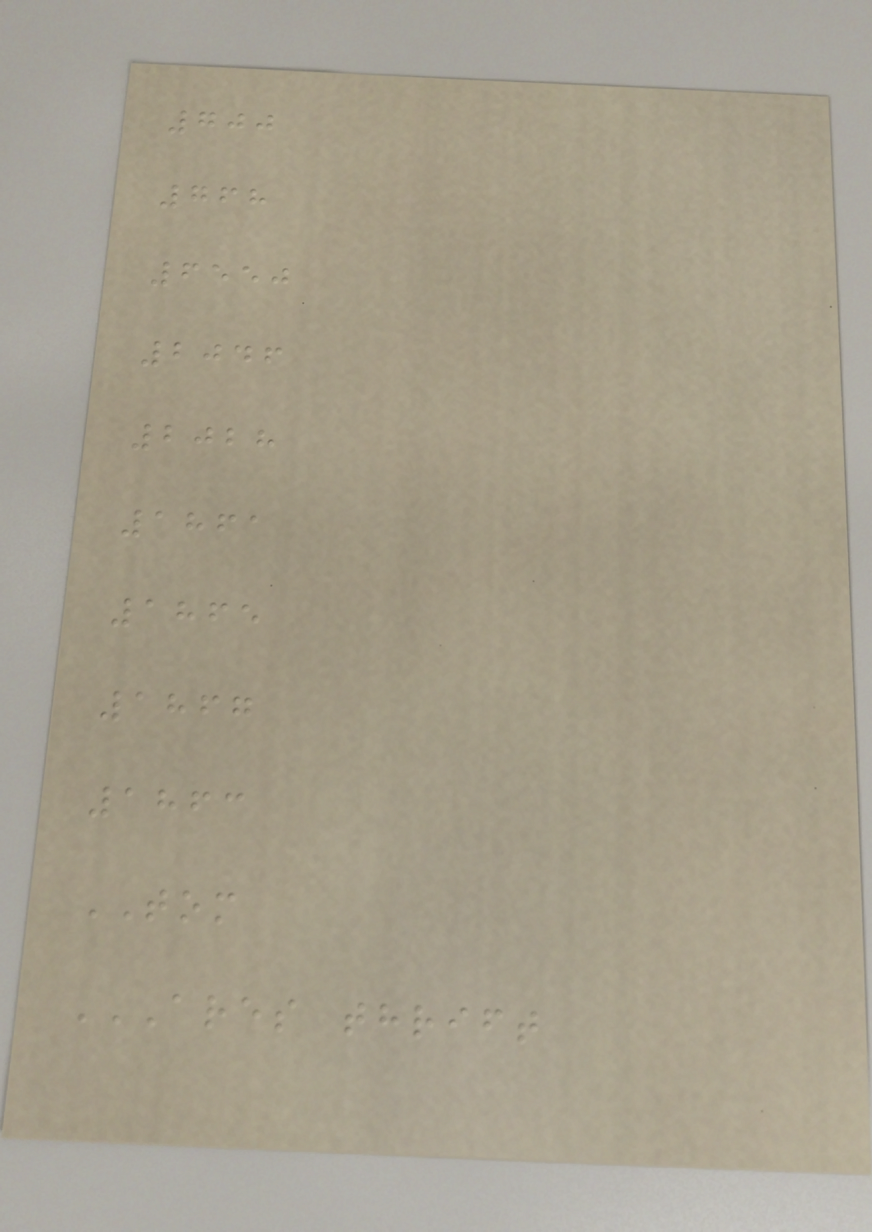700
768
6550
2046
2028
1861
1865
1867
1863
TOM
ARES THRIFT
